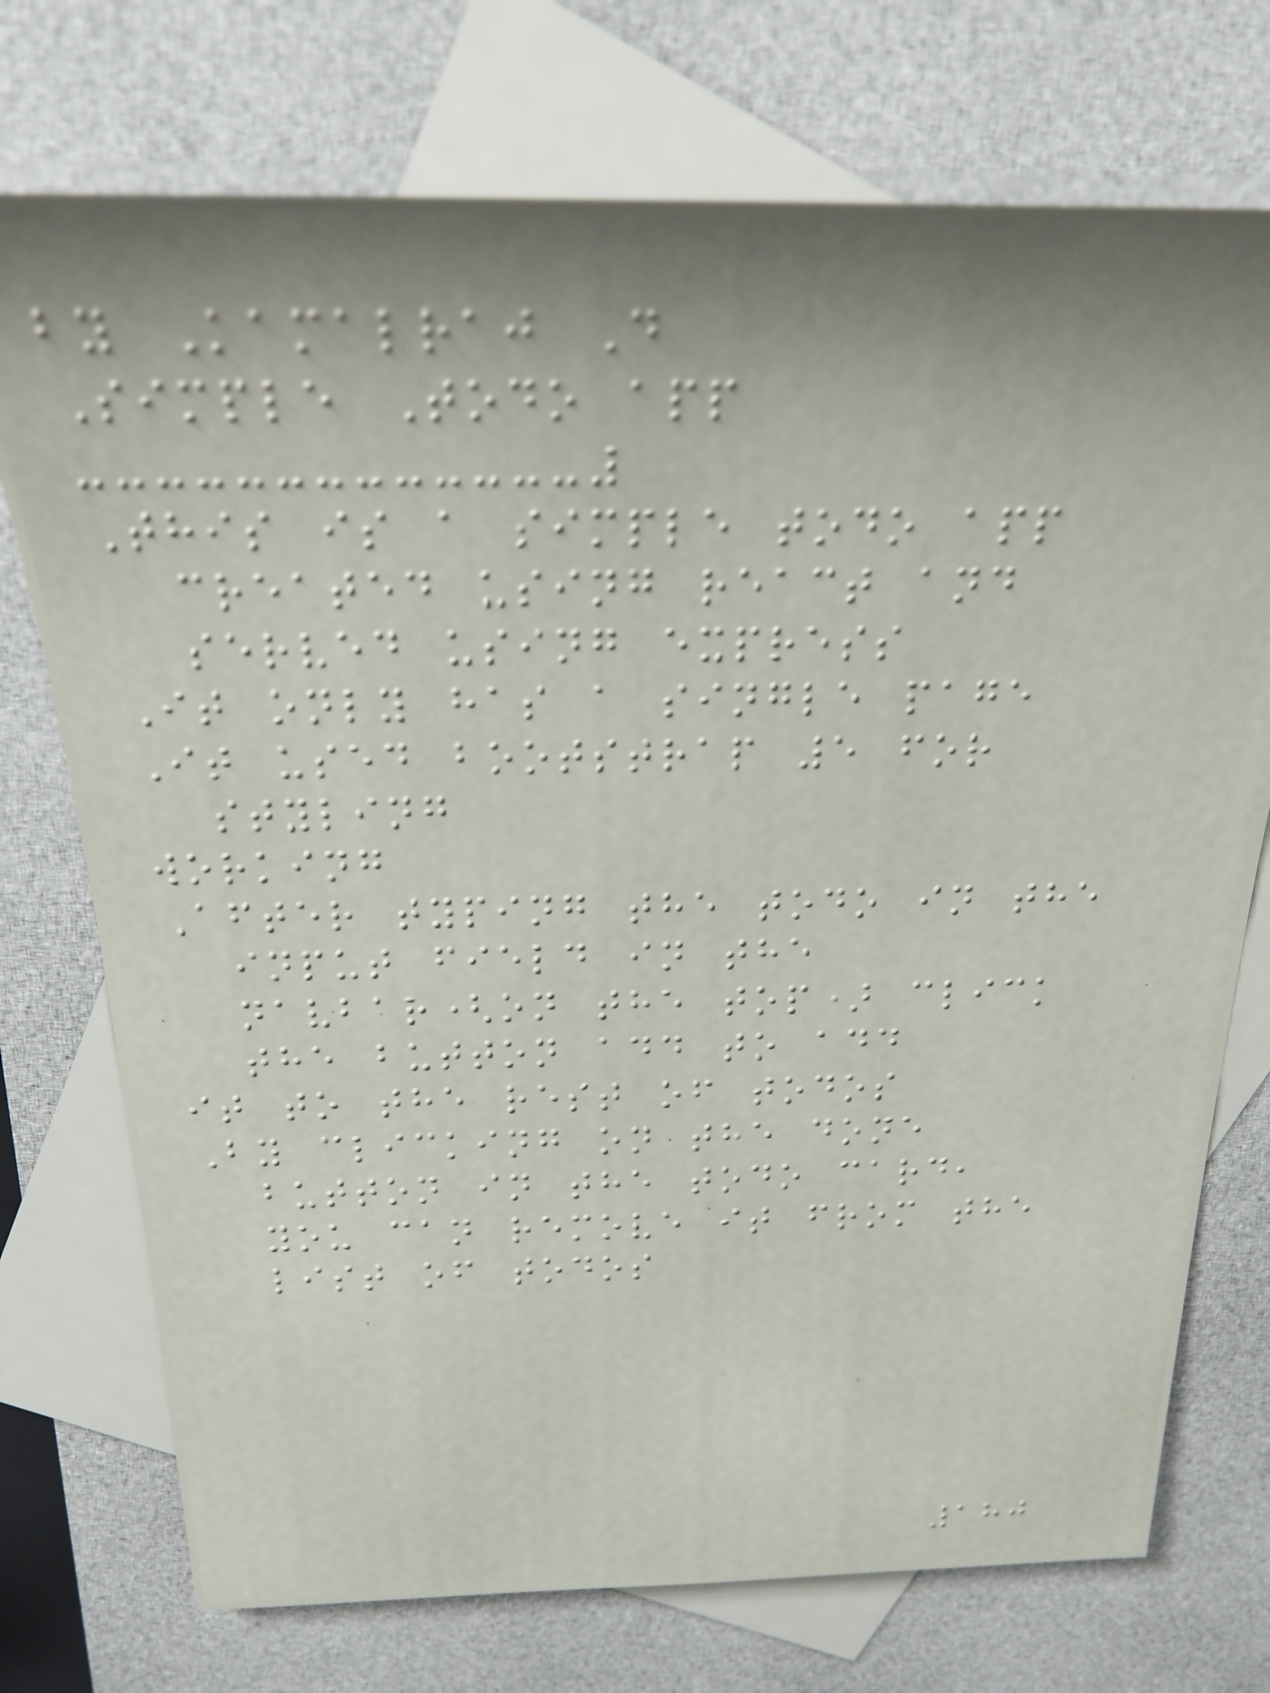by Kamalraj D
Simple Todo app
This is a simple todo app
created using react and
served using express
It only has a single page
It used bootstrap 5 for
styling
working
After typing the todo in the
input field in the
navbar(on the top) click
the button add to add
it to the rest of todos
By clicking on the done
button in the todo card,
you can remove it from the
list of todos
180
